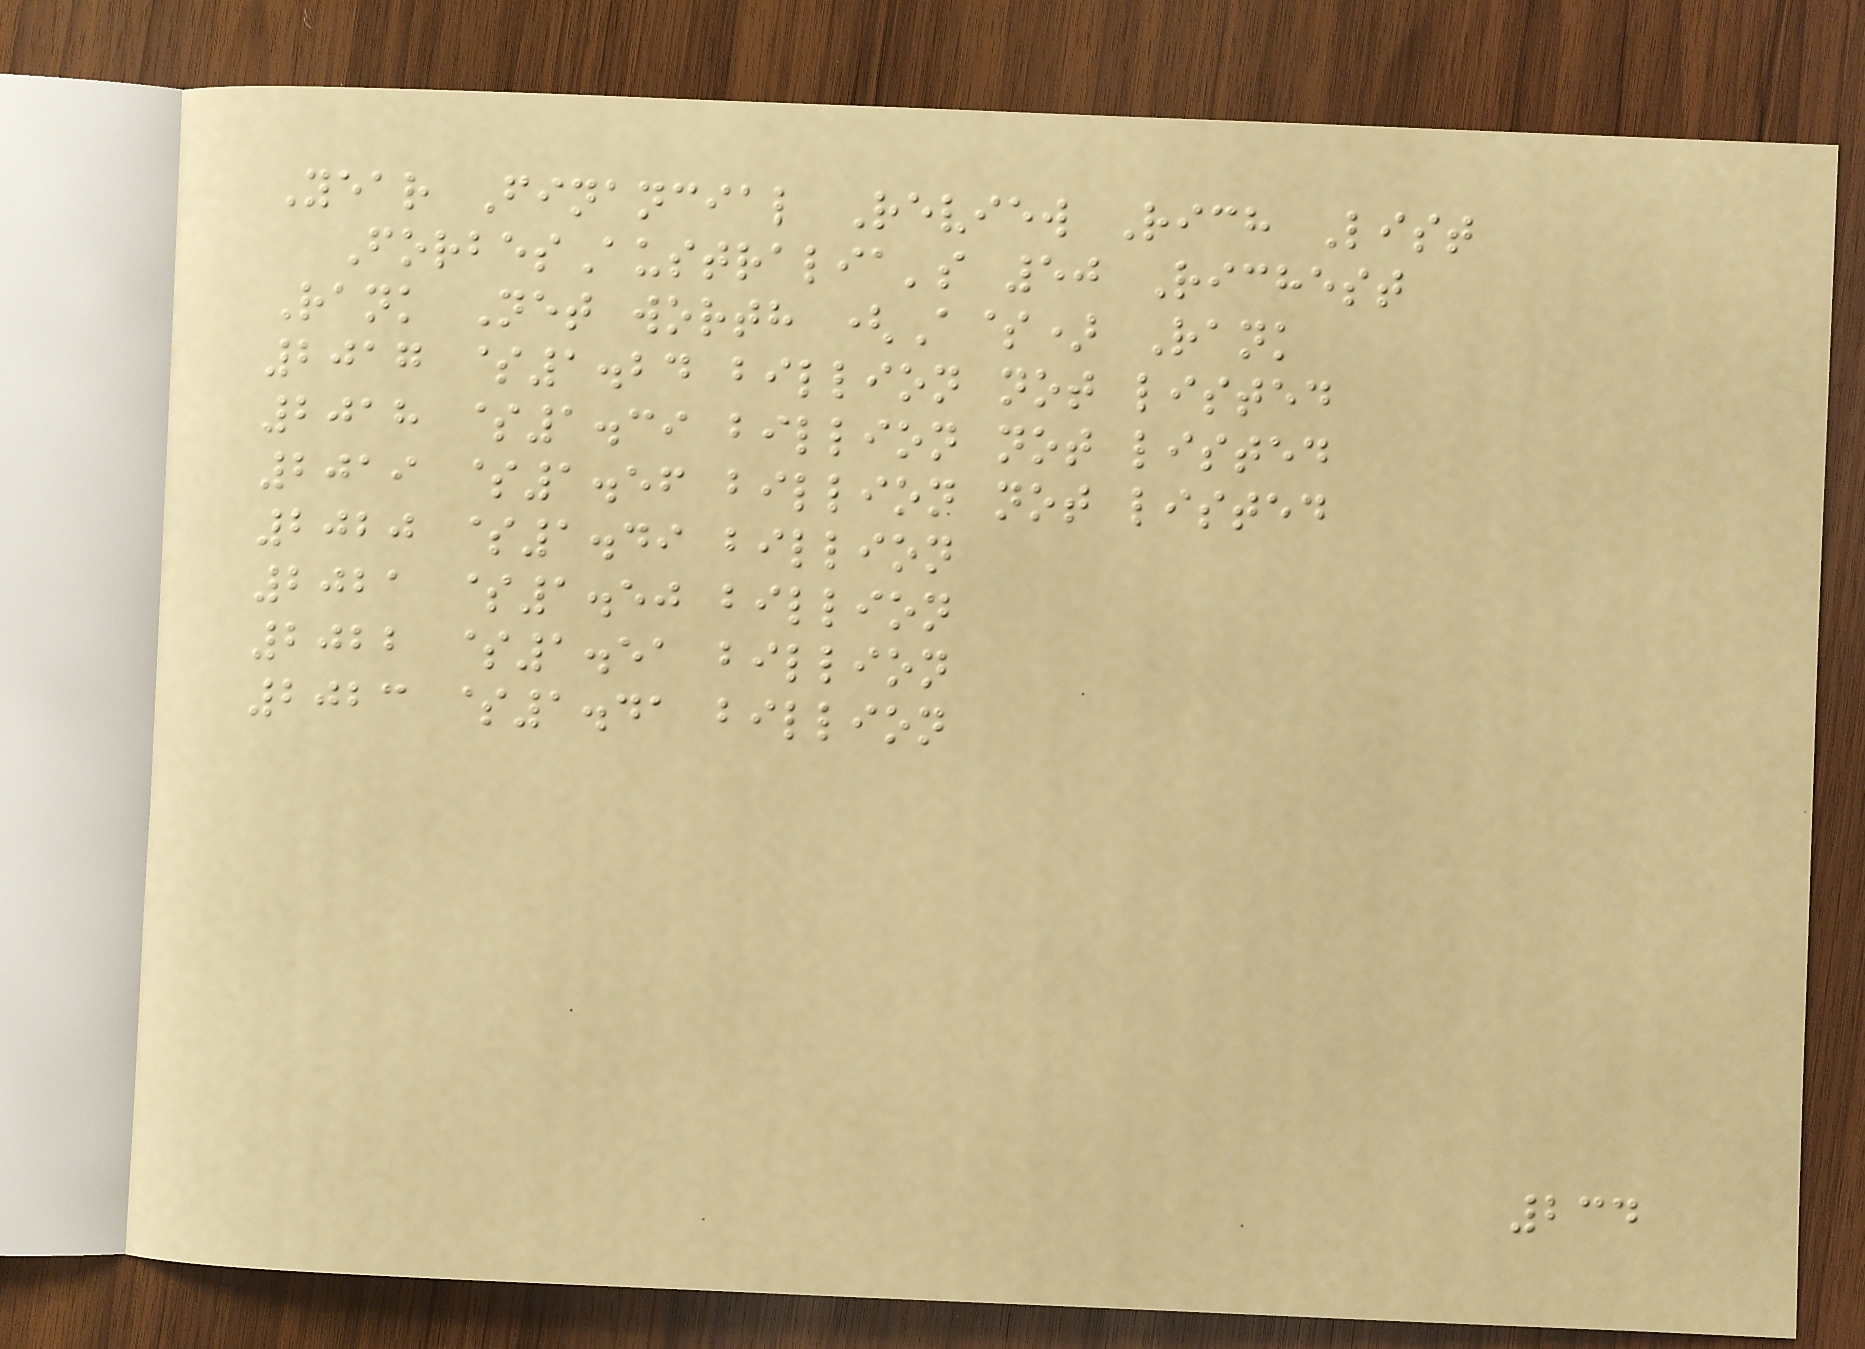Year Financial Review Rich List
ForbesAustralia's 50 Richest
Rank Net worth (A$) Rank
2017 $1.24 billion not listed
2018 $1.39 billion not listed
2019 $1.56 billion not listed
2020 $1.49 billion
2021 $1.50 billion
2022 $1.51 billion
2023 $1.41 billion
234
